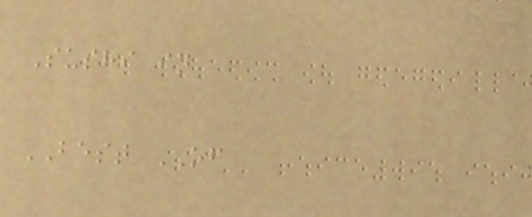Sushi in
BEST OF
